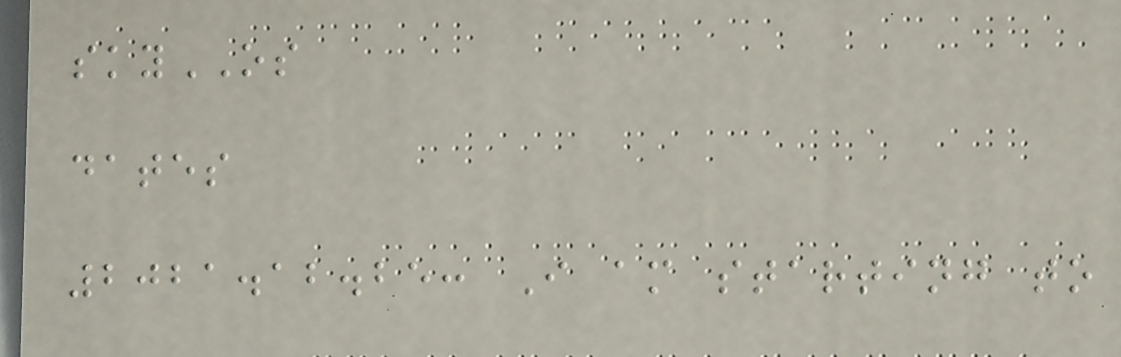skyOS
dates
2021.12.25: I am starting to
